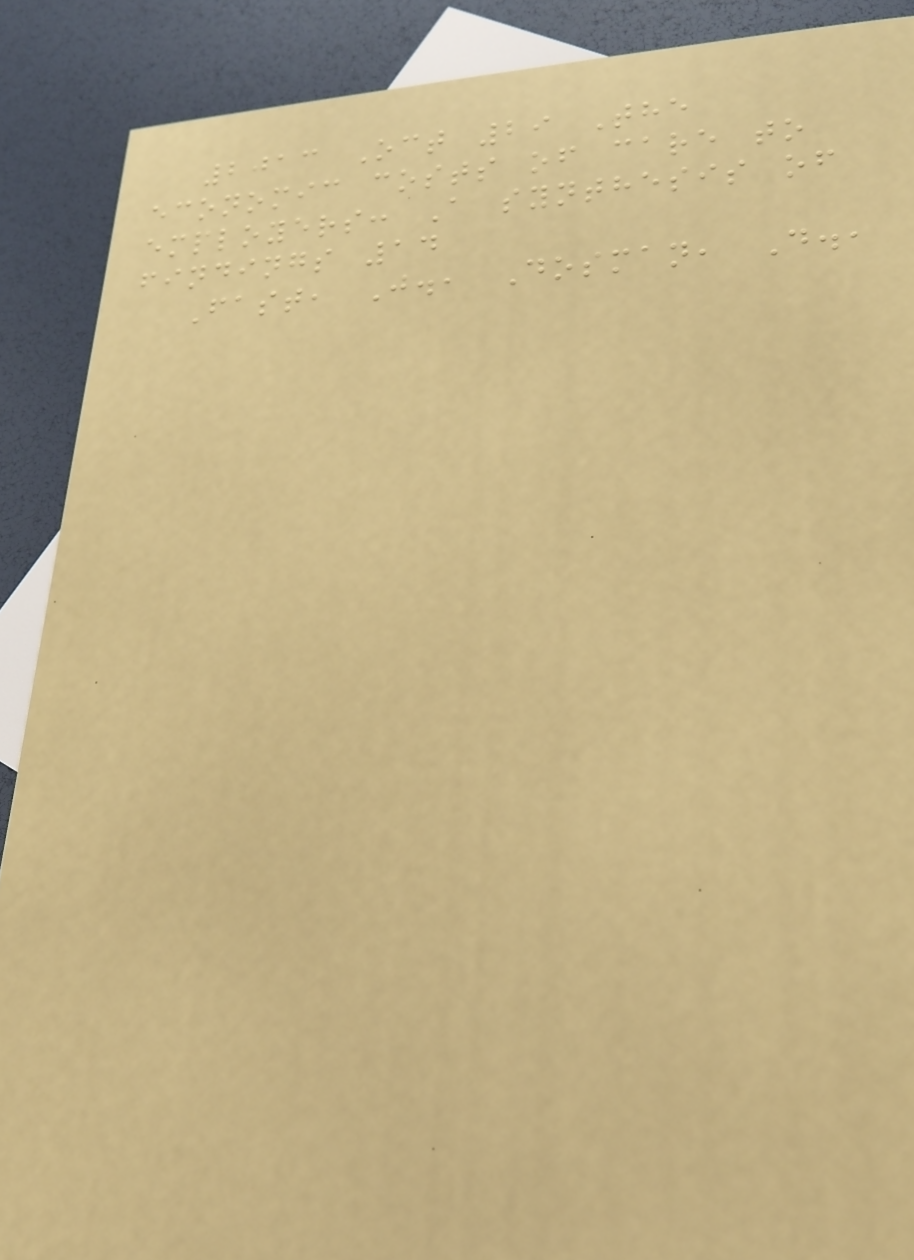2013 Oct 29 The
economic costs of care to
employers: A synthesis of
findings 14
Fast, J., Dosman, D.,
